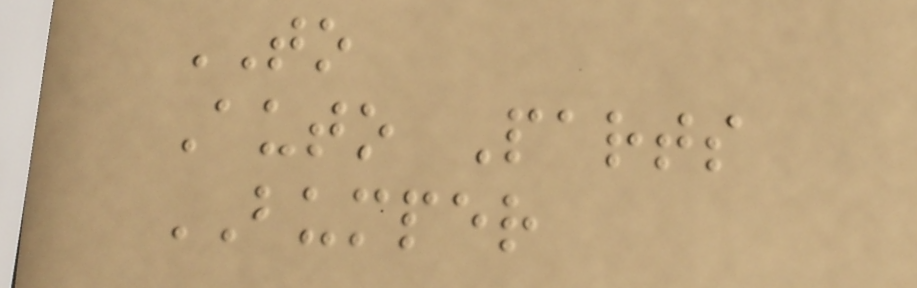TO
Auto Parts
BUMPER
